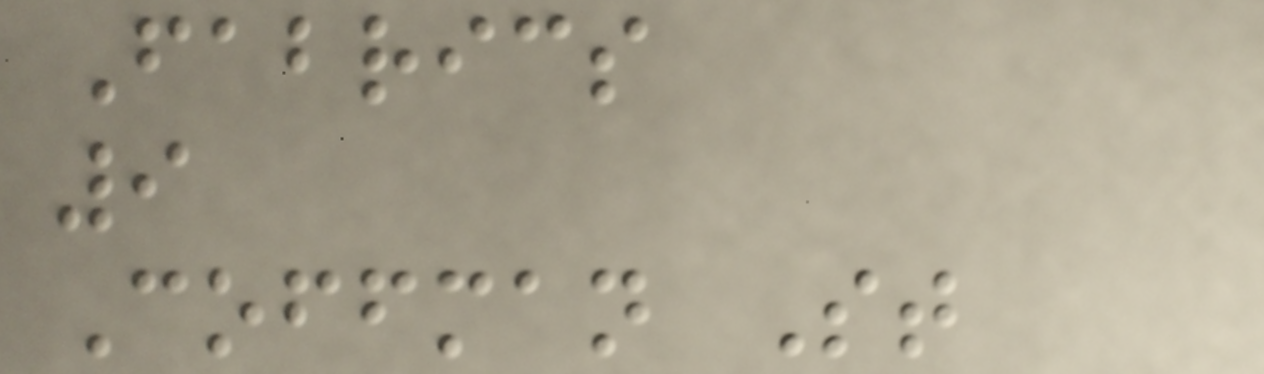Fabrics
9
Coffman St
